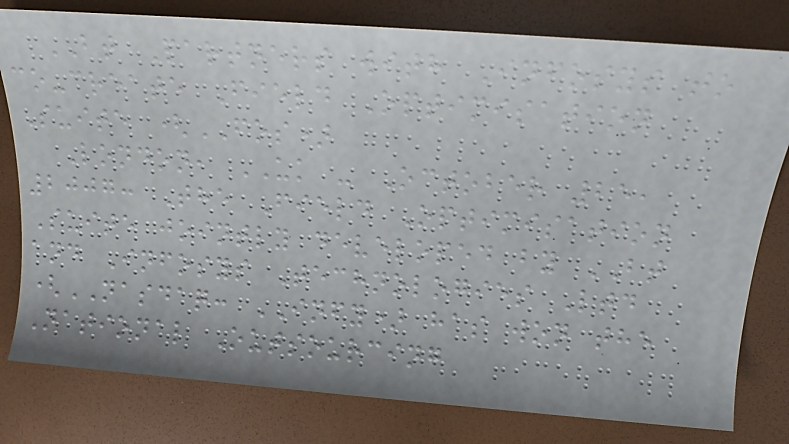BT Partners with Infosys to
co-create Field Optimisation
Suite (FOS)
London, UK - October 25,
2007: The Field Optimisation
Suite jointly developed by BT
and Infosys Technologies Ltd
(NASDAQ: INFY) has won the
National Outsourcing
